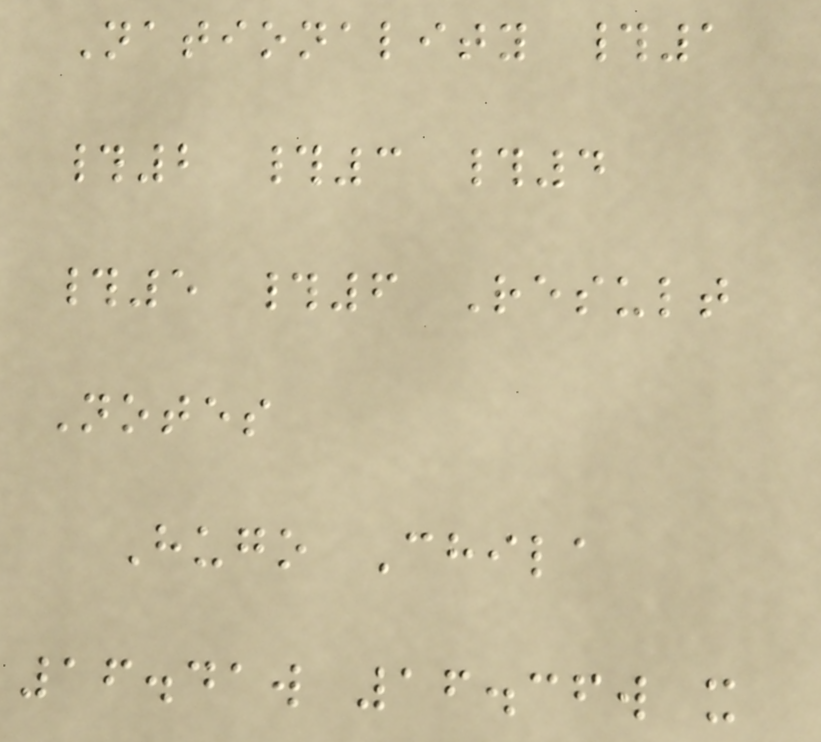Nationality #1
#2 #3 #4
#5 #6 Result
Notes
Hugo Chila
16.41w 16.36w x
